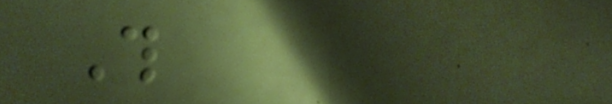This
